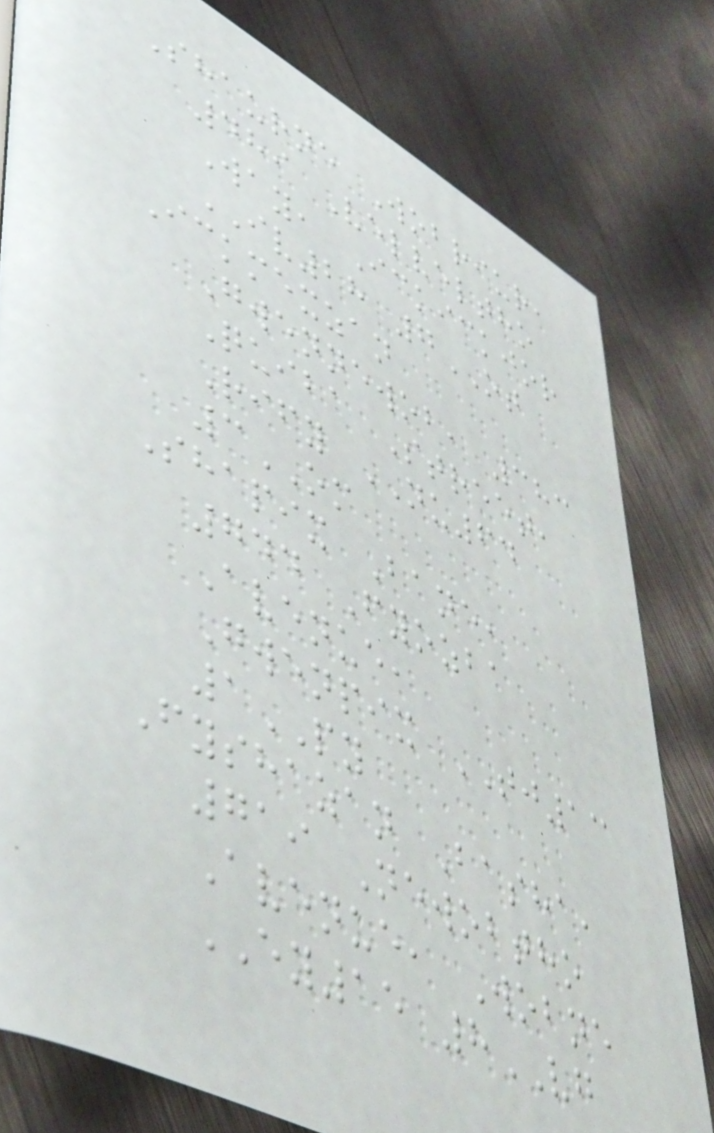Shaurne Wobriur,
489 Velveltho
Way, Ickickjor
IV28 7OT
Ickmexzan
Gwennewob, 383
Quiba Street,
Rify NU64
3OM
Shapix Bane,
744 Fyozba
Avenue,
Gwenpix TJ13
1PY
Fyshazan Basha,
719 Newobtho
Avenue, Wobne
EY15 8VG
